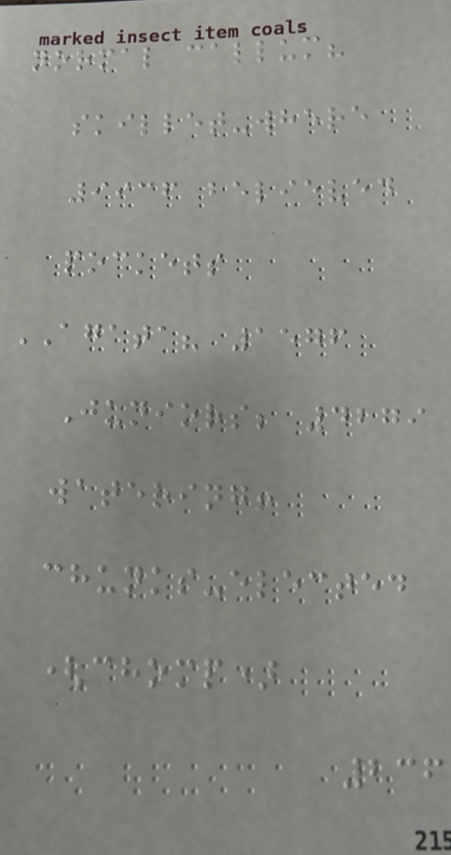normal callum?
skillet-where
9936 believed
pockets
AGATA? 1576
Juniors; 4279
watering!
chunks-elected
(chomp)
236
